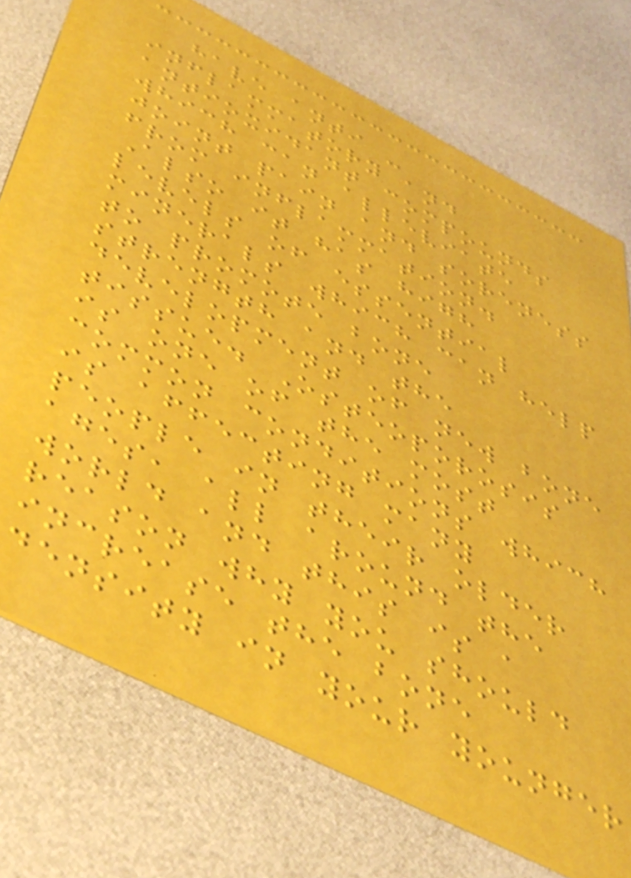have anti -
inflammatory and
antioxidant compounds
which can alleviate
joint pain and soreness
from inflammation.
Also it has high
levels of essential
minerals which can help
to promote bone
strength and the
development of new bone
tissue. Osteoporosis
is one of the most
common conditions which
is affecting many
people in their older
ages, all around the
world and this is a
reason why you should
increase the bone
density in your younger
